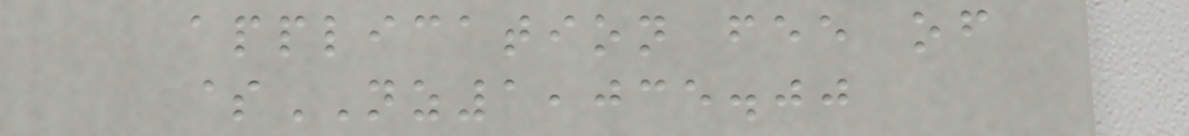application fee of
$NZ1,035.00
